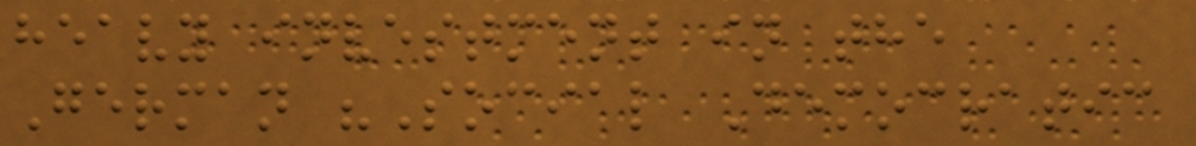heavy investment in the
German "Social Democratic
